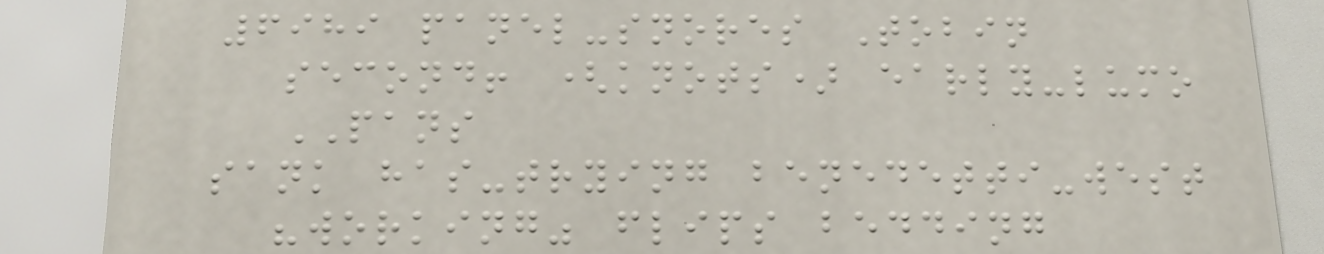6989 panel-snores Tobin
second! (knots) early-lumo
PANS
sank has-trying benedetti-west
"working" flips bedding
